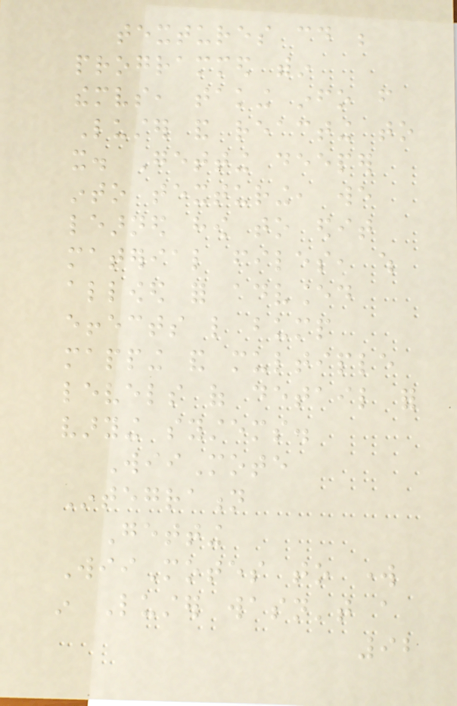textures could be
programmed within
themselves, taking info from
Luster and reacting to
it. Getting deeper
into texturing, we
learned how to edit
material files, which
allowed for advanced
effects like bump
mapping and multiple
levels of detail for
varying systems.
WiiMote
Integration
Getting
WiiMotes to work
in Luster wasn't a
92
